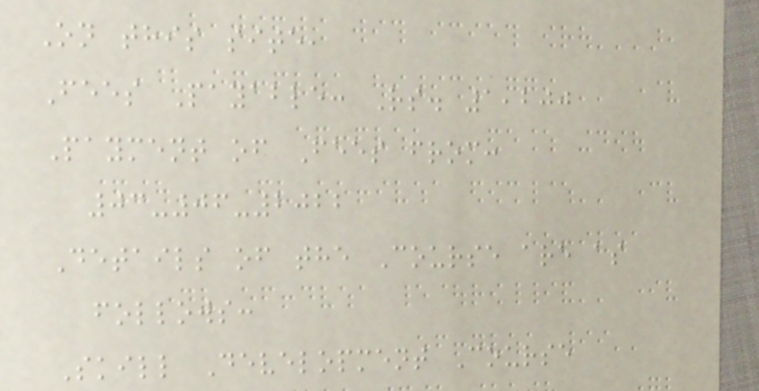On this site,
Fees Payable: Rs. 1,200
Payment of Fees from:
03-06-2022
Details of the Course are as
follows:
Skill Development Course
